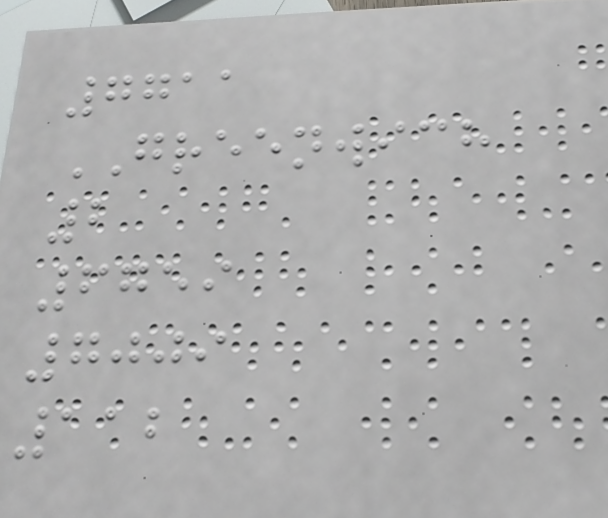7711
GREENWICH
2
6759
7009
112
